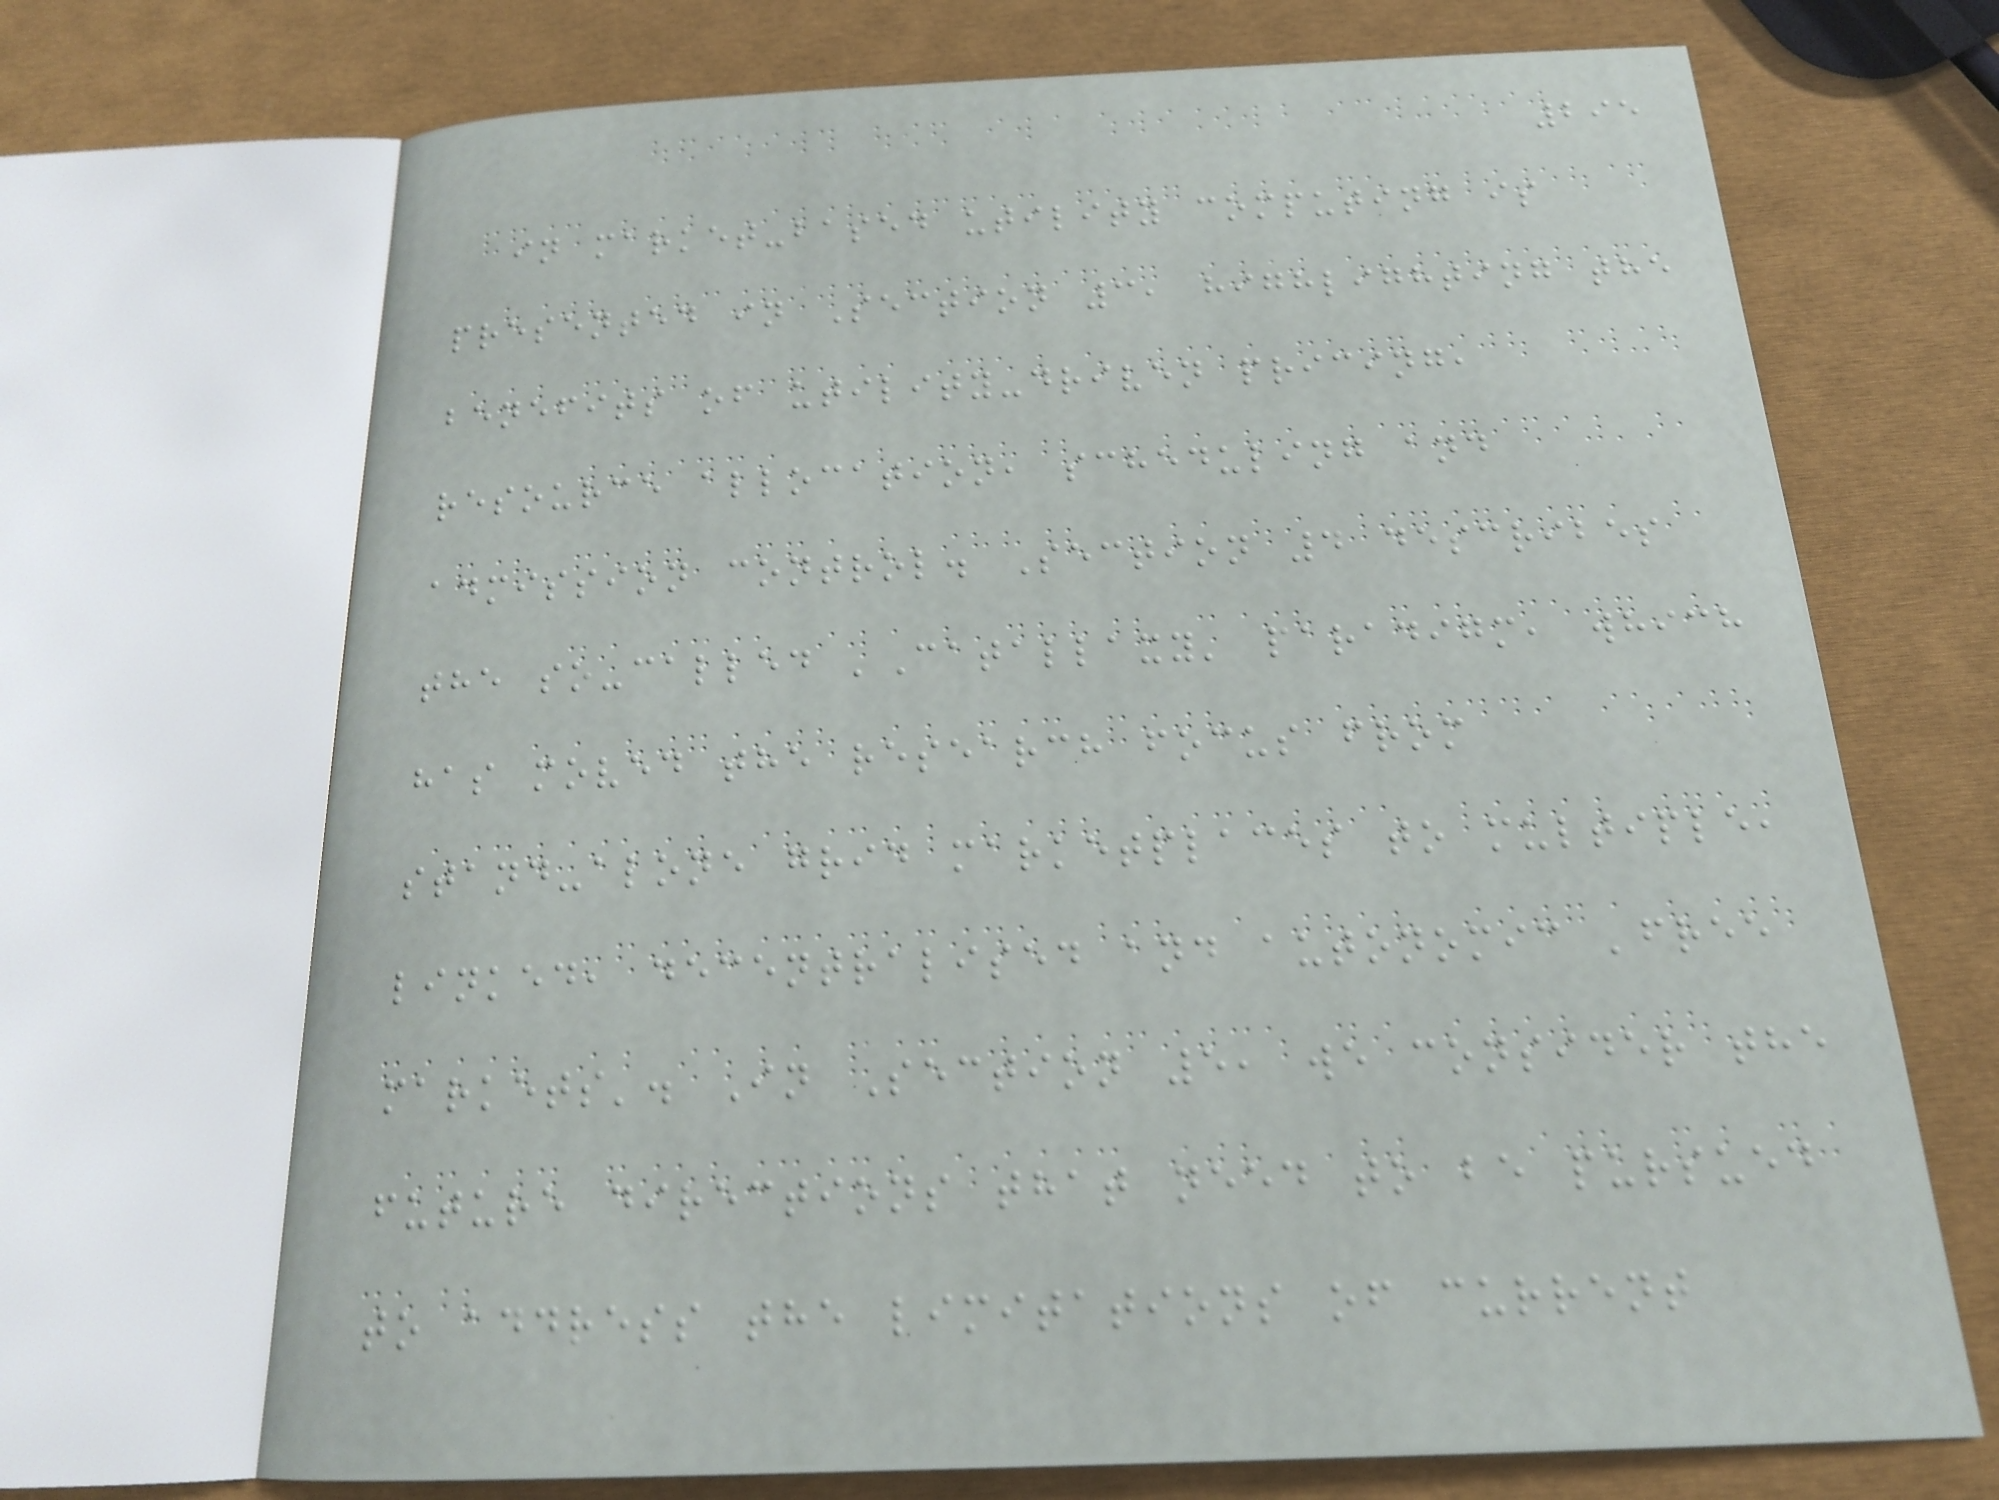295
in market-based utility computing is
presented in Section 3, highlighting the
benefits of utility-driven pricing,
resource allocation, scheduling and
admission control. Section 4 describes
the so-called 'Catallaxy' paradigm, which
has moved the research focus from
stand-alone grid marketplaces to multiple,
linked, decentralised and autonomic 'free
markets'. In Section 5, we consider the
future directions that need to be pursued
to address the limitations of current
